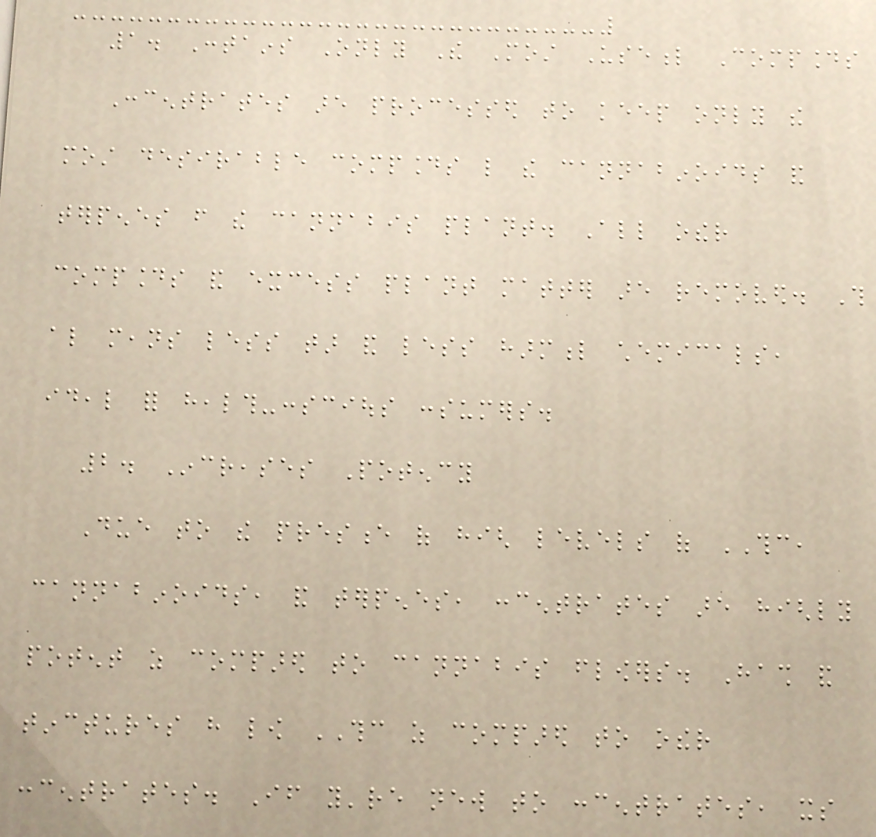1. Contains Only The Most Useful Compounds
Concentrates are processed to keep only the
most desirable compounds like the cannabinoids and
terpenes from the cannabis plant. All other
compounds and excess plant matter are removed. This
also means less tar and less harmful chemicals,
ideal for health-conscious consumers.
2. Increases Potency
Due to the presence of high levels of THC,
cannabinoids, and terpenes, concentrates are highly
potent as compared to cannabis flowers. Hash and
tinctures have low THC as compared to other
concentrates. If you're new to concentrates, its
